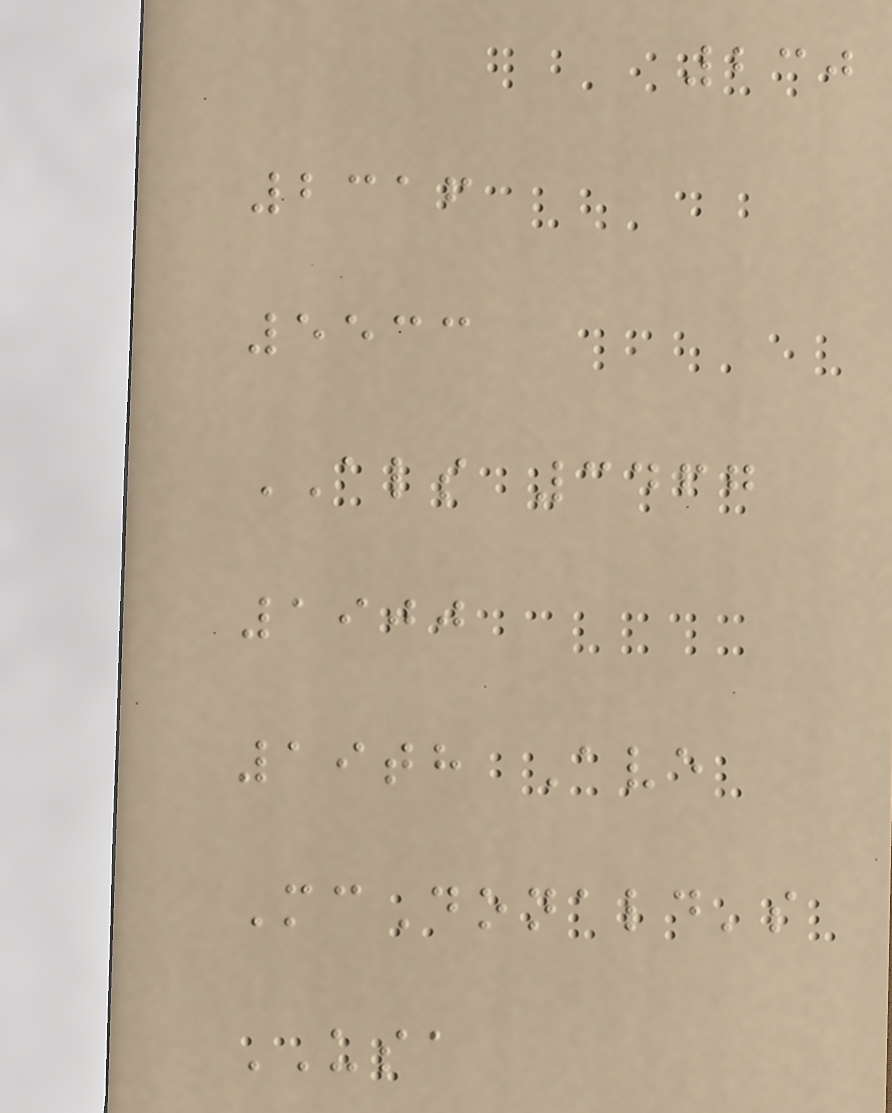230
2316
5533
ALS 3467
1900
19th Ave
McDonald's
USA
